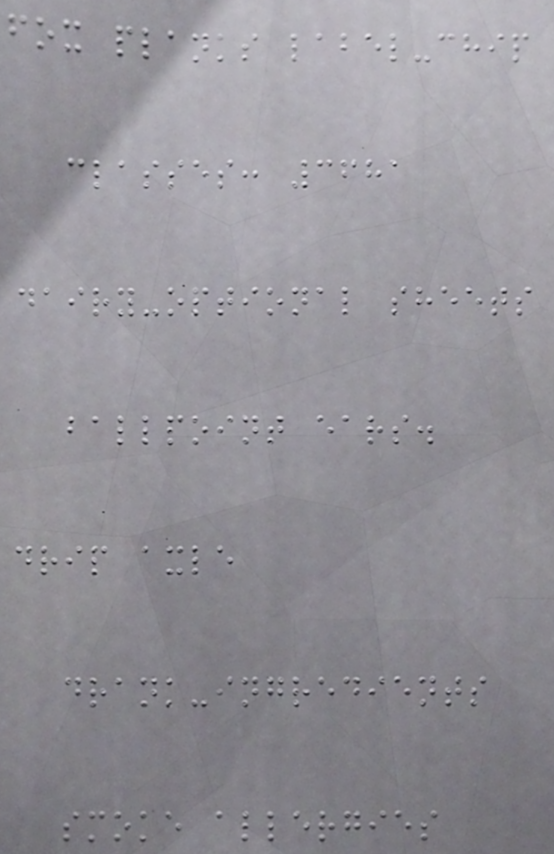fox planks label-chip
classes: 3681
dairy-optional sheets
ballpoint ears.
drip axle
drank-ingredients
smoke allergies
